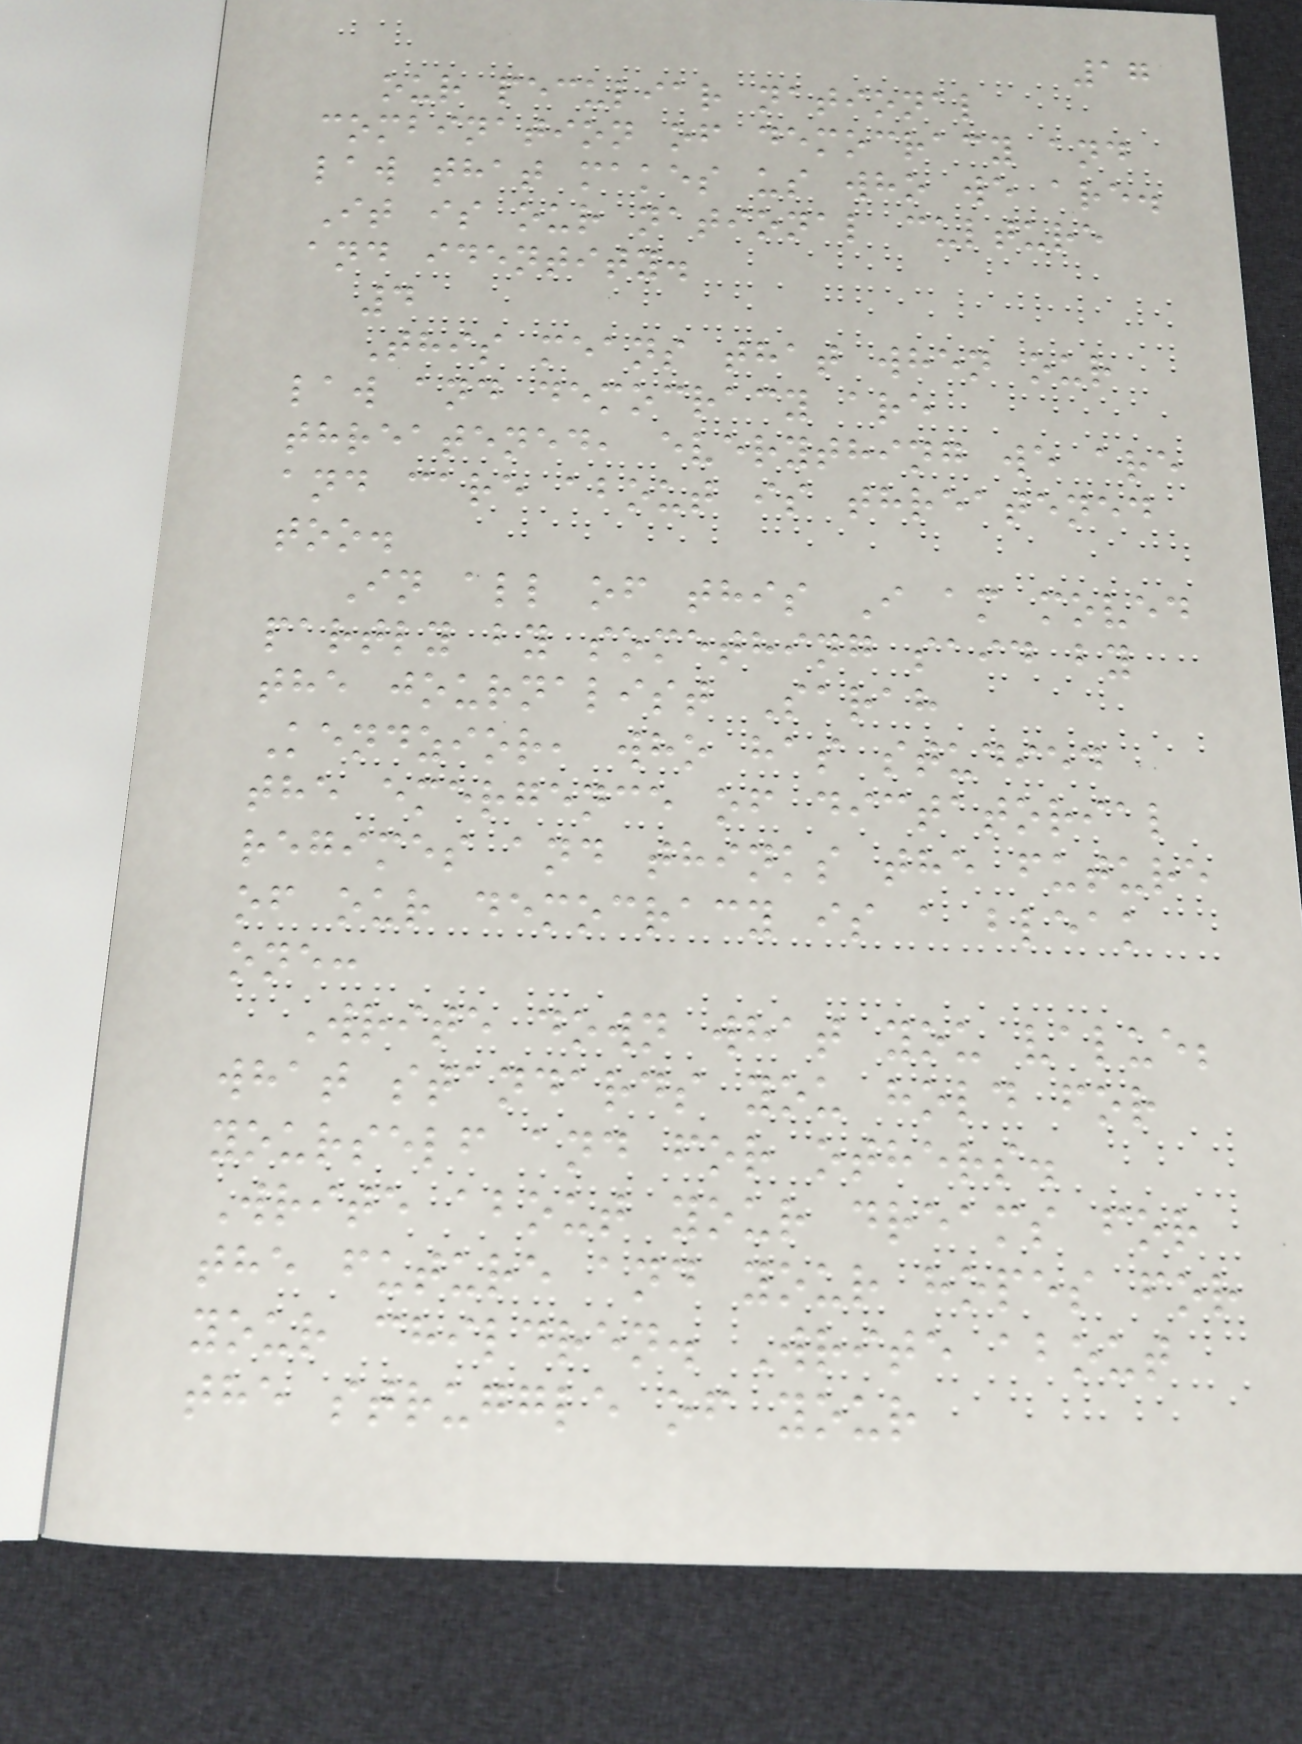17
our peculiar national
combination of democracy and
law that makes us who we are.
It is our national culture
and identity.
4
This means that when our
law and democracy are
threatened, everything we are
and care about is threatened
too.
In all of this I am moved
partly by something said by
the journalist Sarah
Kendzior, who has studied
the emergence of dictatorial
regimes and thinks the future
of our democracy is a bleak
one:
Write down what you value;
what standards you hold for
yourself and for others.
Write about your dreams for
the future and your hopes for
your children. Write about
the struggle of your
